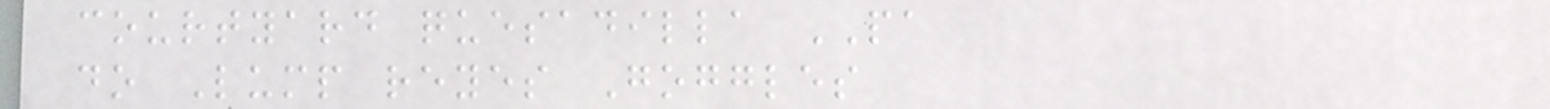courtyard quesadilla PA
do Lump reyes Goggles
